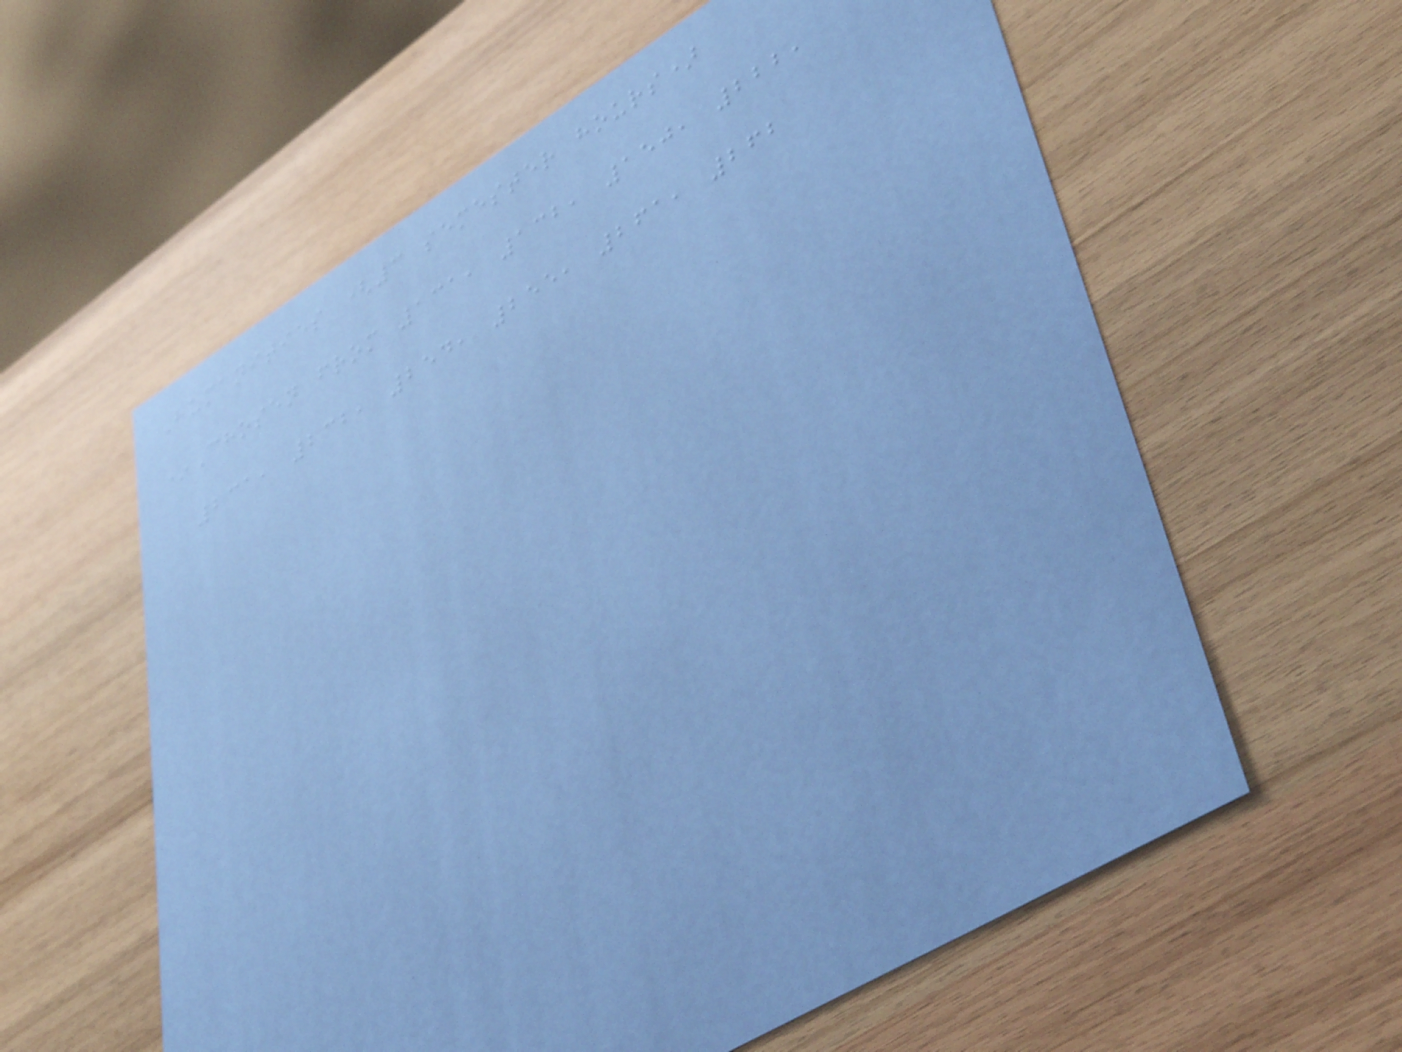Humanities (3 semester hours)
*Chosen from 131, 132, 150, 222,
231, 232, 254, 255, 261, 262
